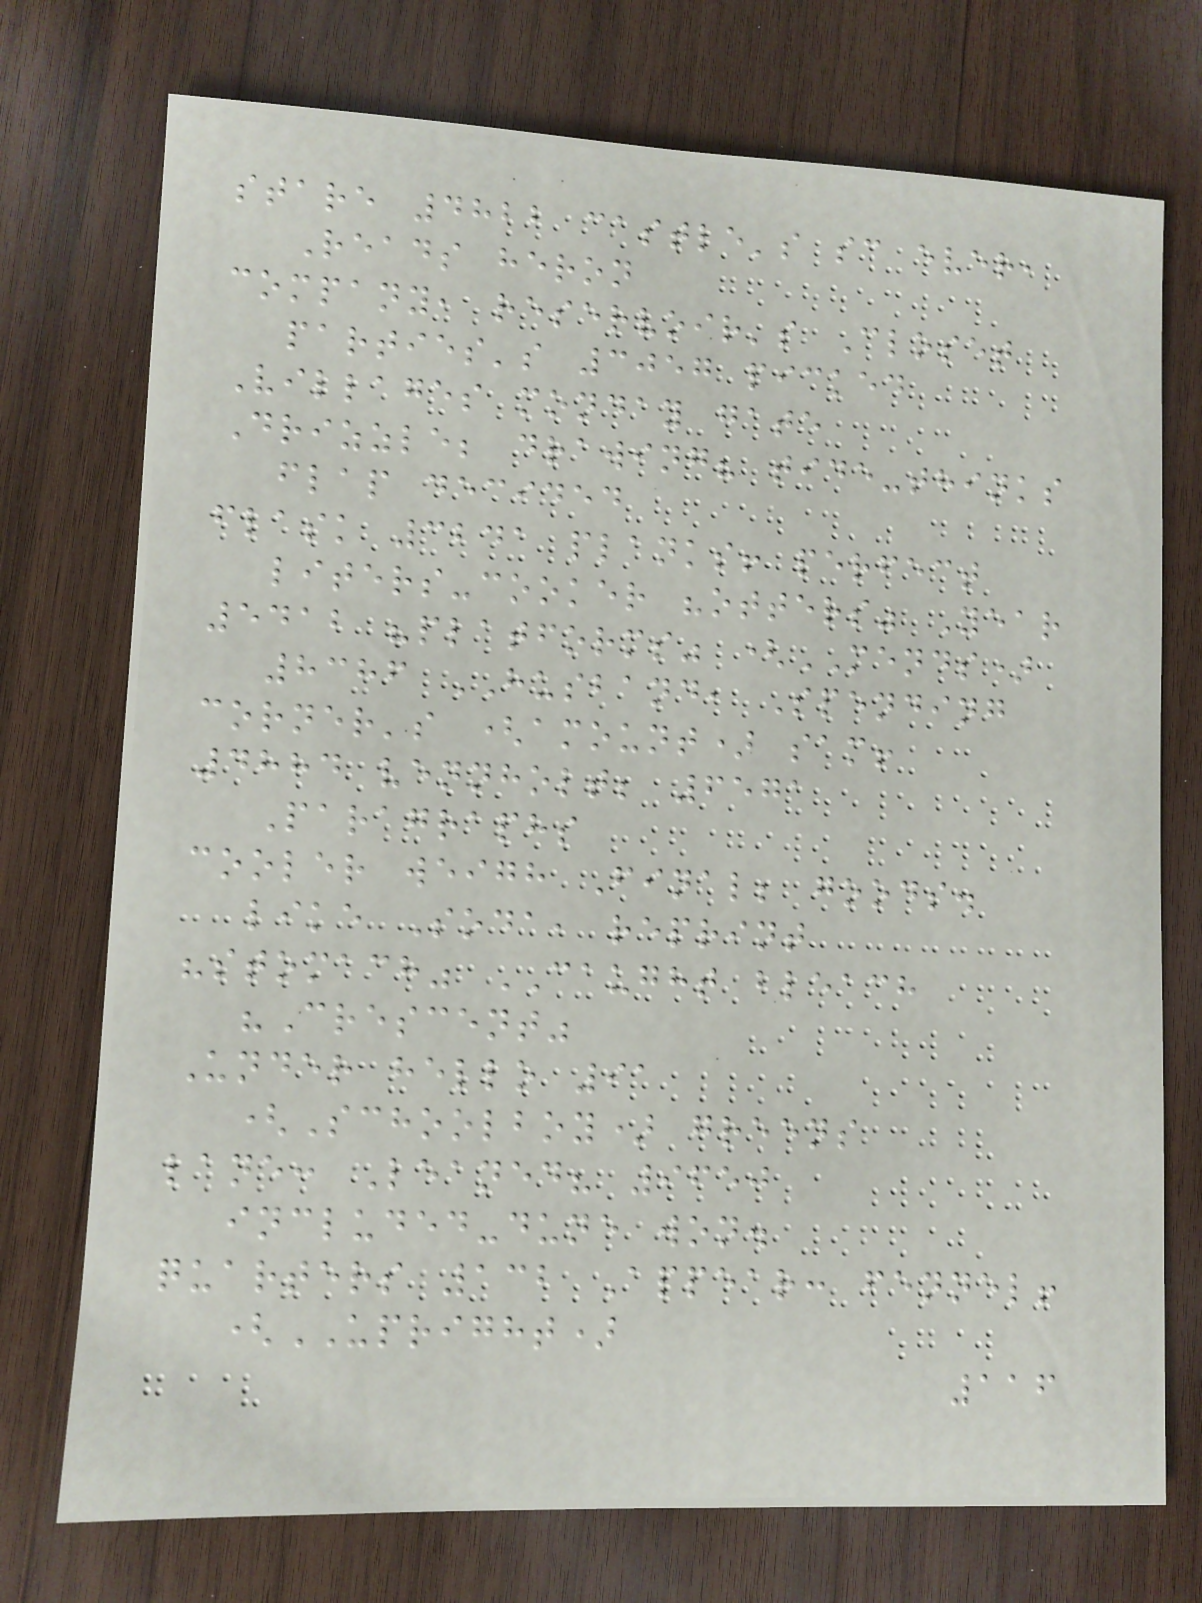stare 4822 castle's sc ever,
Reads heron
company, reservoir's Closet
parties's 3057 picked
Villages monday gate
Drizzle; drawing? tide-thinks
flap decided
flask 3241 planks! perfect
liters-cooker "otters" Year
5412 "platforms" (MENDS)
8386 HUSBAND, Spending
corner's (amount) sam!
4884 vennholt; 6571
Paragraphs
cooler weigh Final; goods.
like Soda, reprint
"stomach" CAUGHT bleach
"Crescent"
Under hello 91
(Schoolboy) greens
lane: Leaned? 9650
included-dune won.
quarters 132 Appear: fennel!
(UPRIGHT)
116
